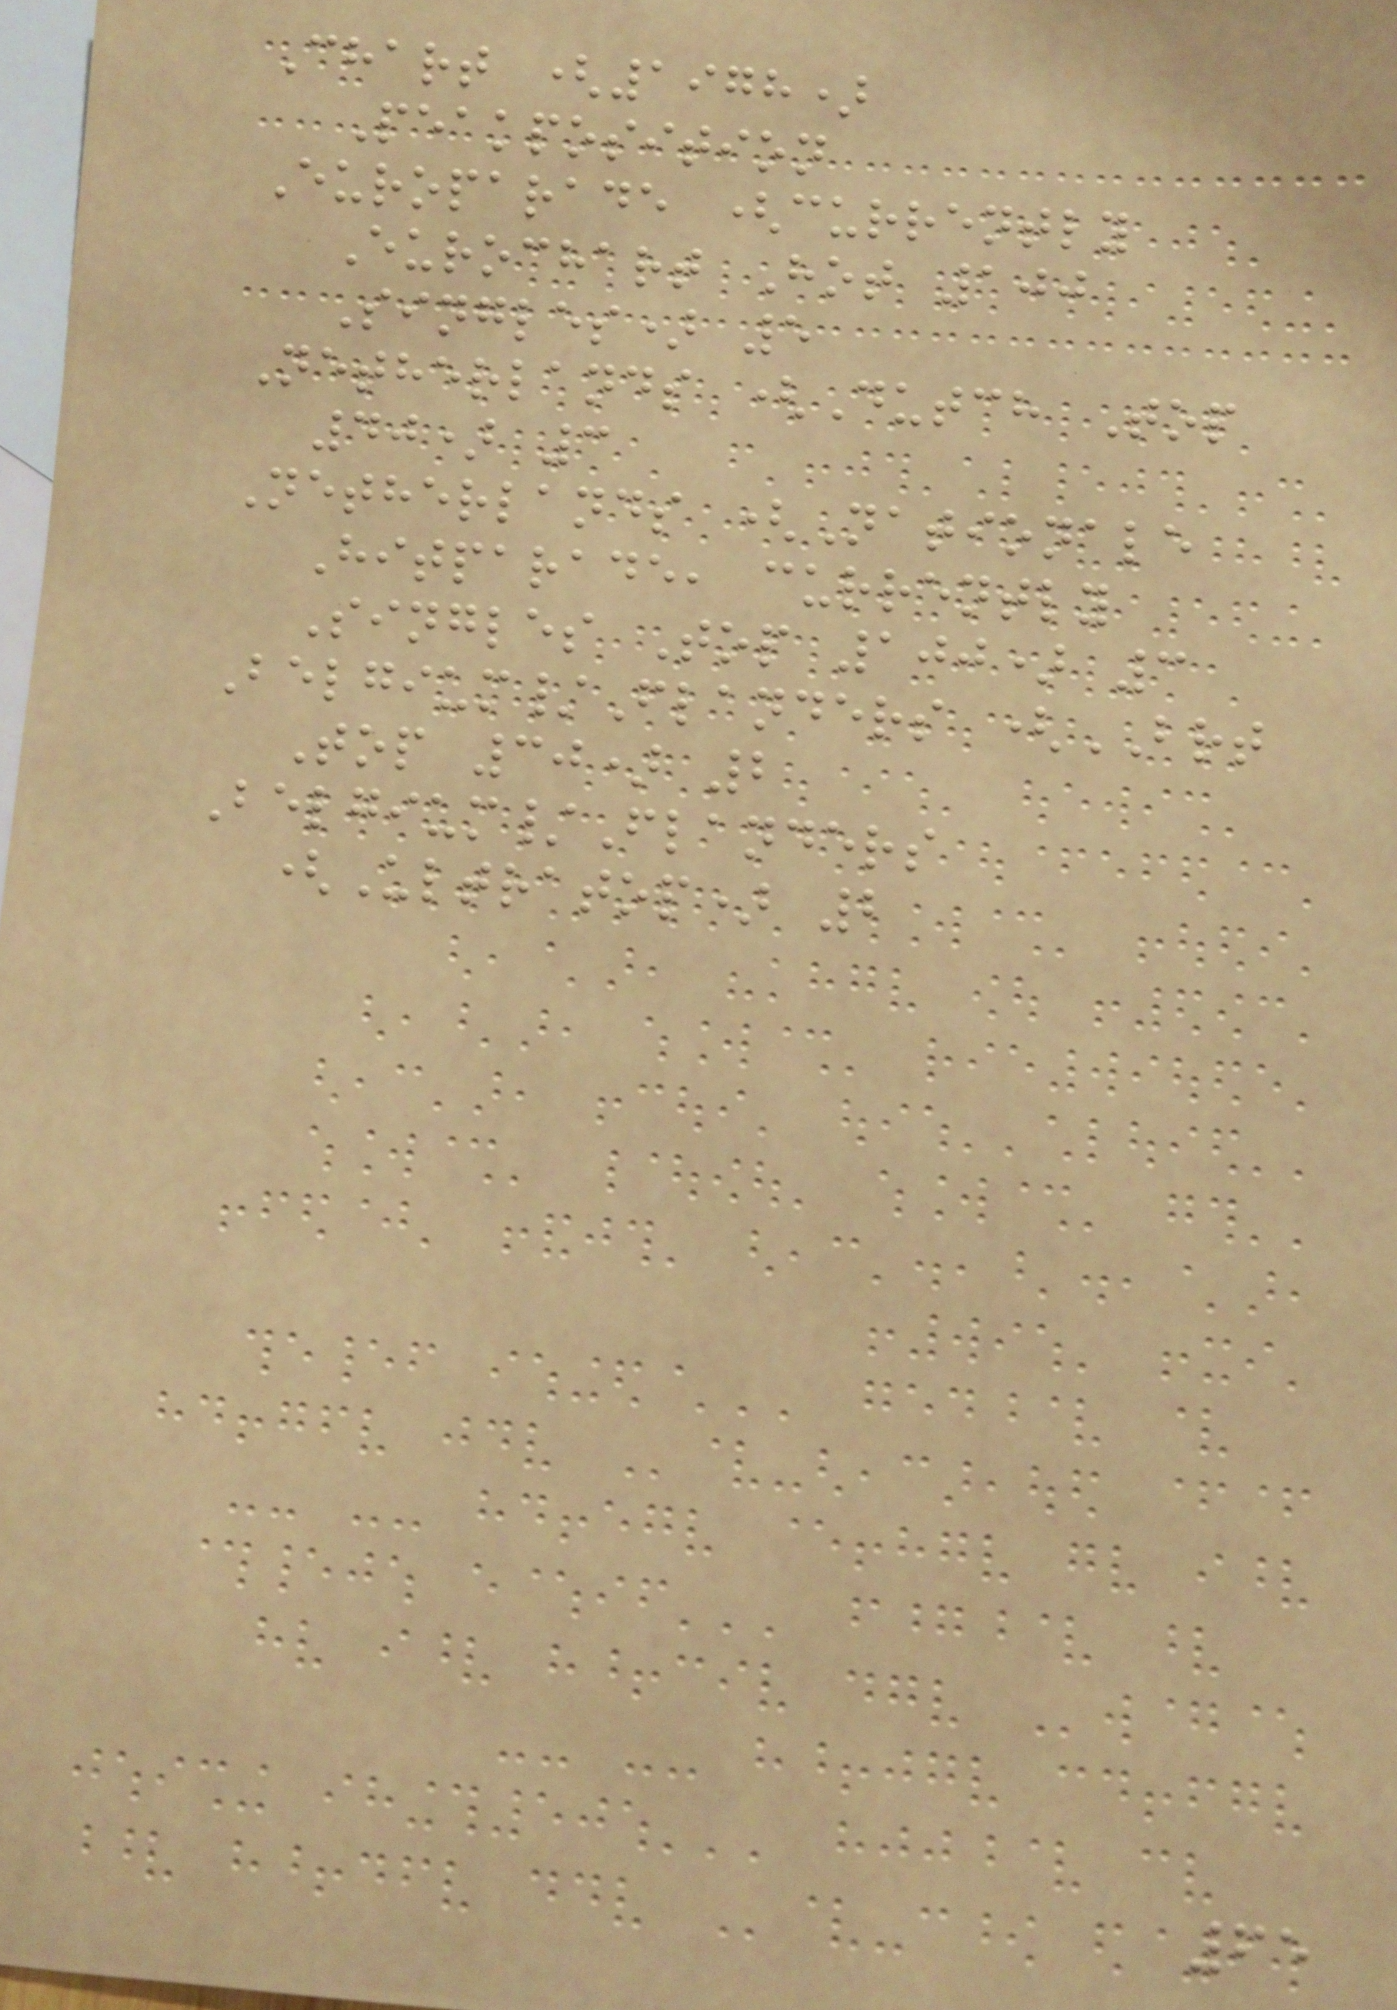Chart (1978)
Peakposition
Europarade (currently
Eurochart Hot 100
Singles) 5
Netherlands (Dutch Top
40) 3
Netherlands (Nationale
Hitparade, currently
Singles Top 100) 3
Belgium/Flanders (BRT
Top 30) 2
Belgium/Flanders
(Ultratop) 2
65
